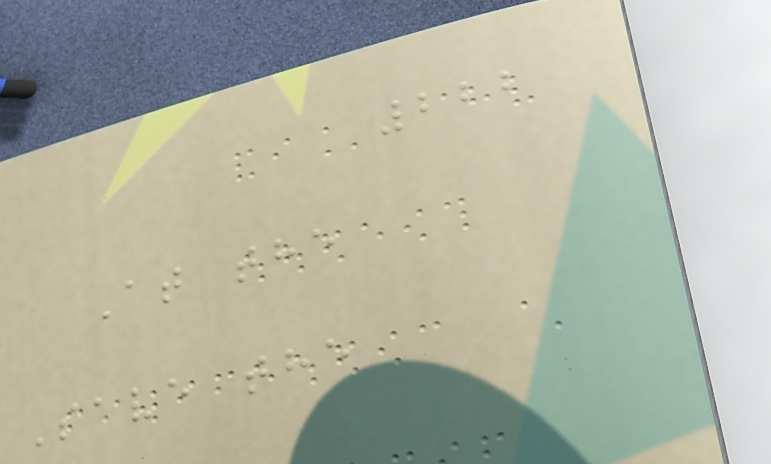222
At the
Save the
